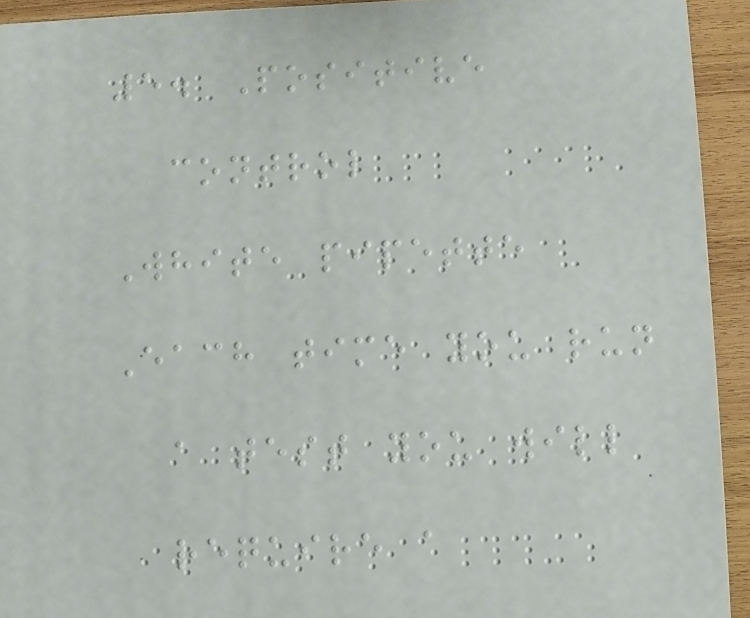5. Positive
control
White pipette
Each time you run
a test you will
require a
